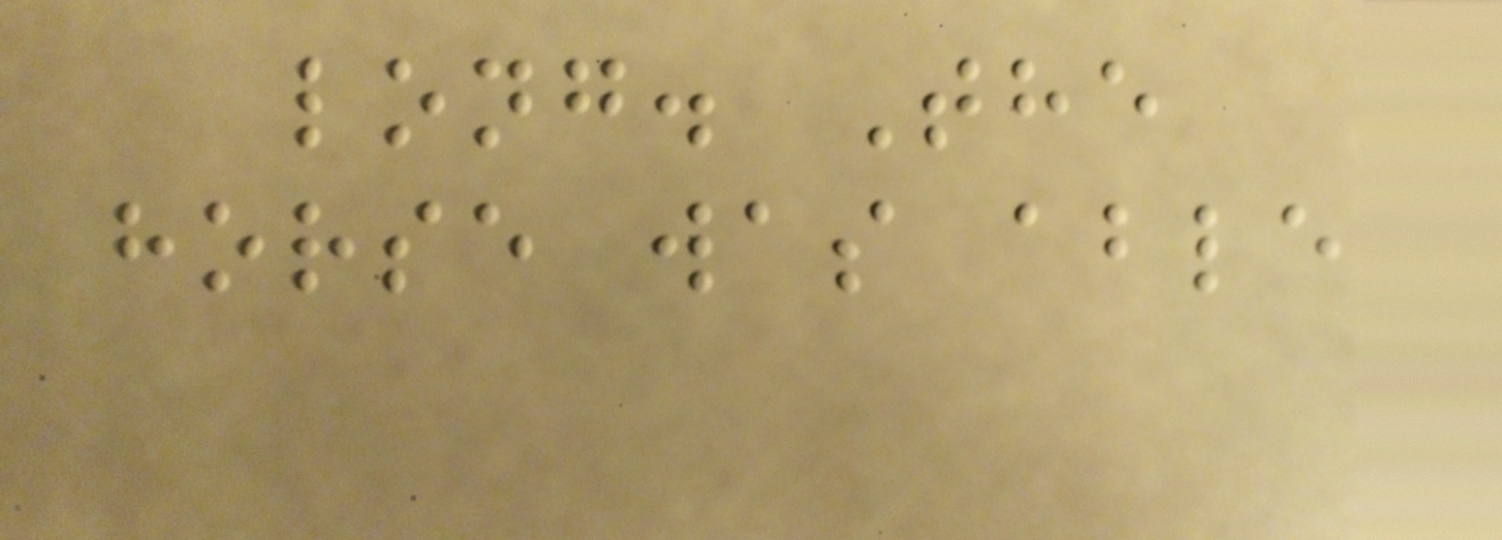long. The
horse was able
